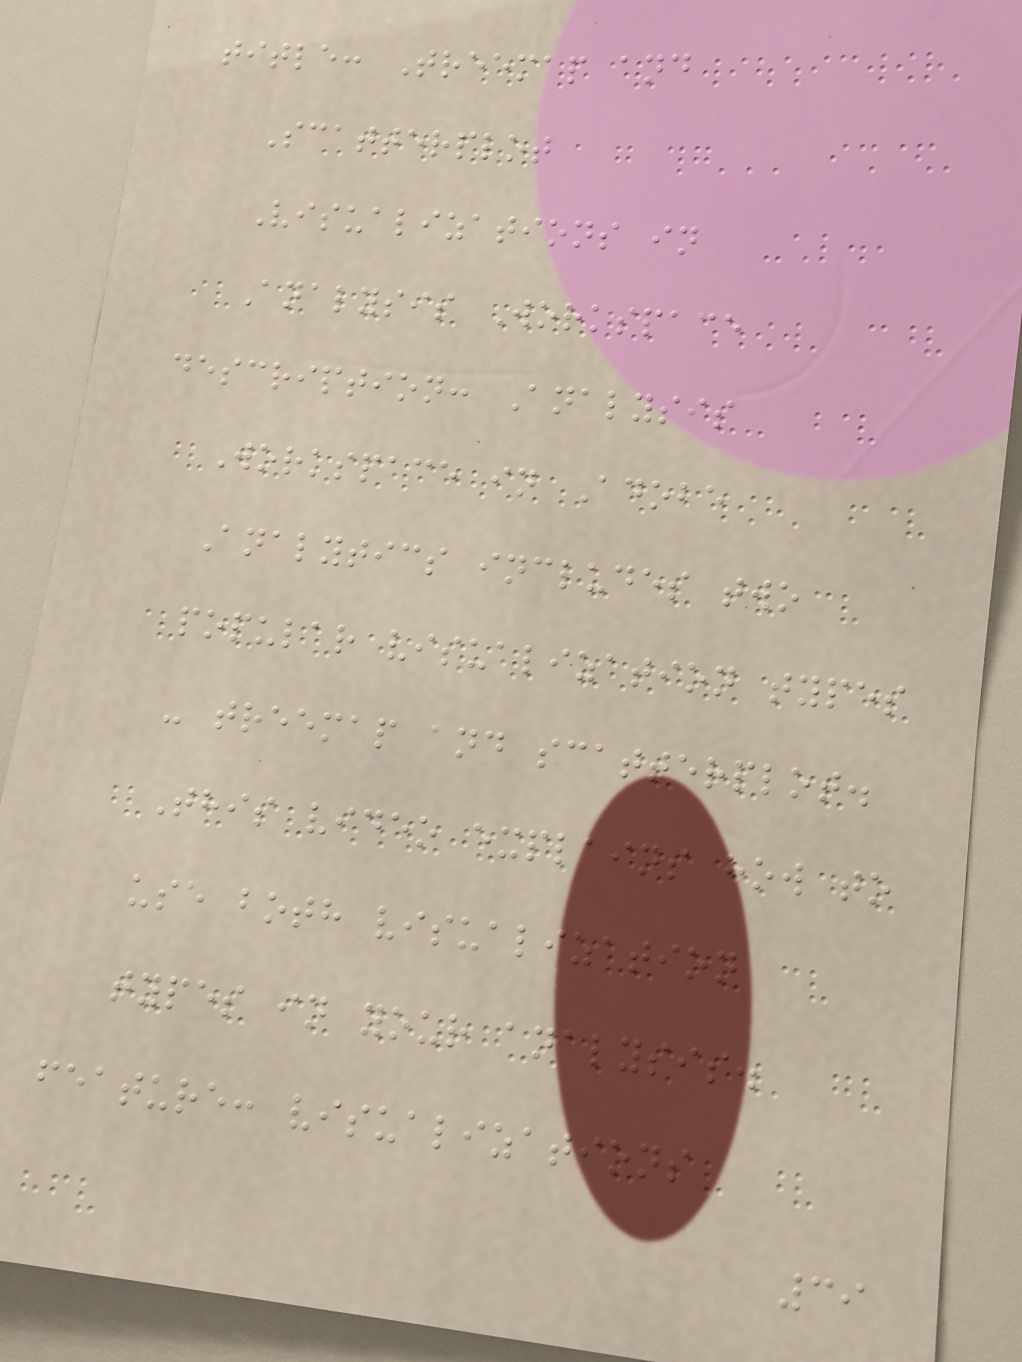title: Treemap and
Scatterplot
Visualizations in
Analysis Workspace
description: Analysis
Workspace in Adobe
Analytics includes two
popular visualization types
- treemap and scatterplot.
This video explains how to
use both visualization
types in your analysis.
feature: visualizations
39
